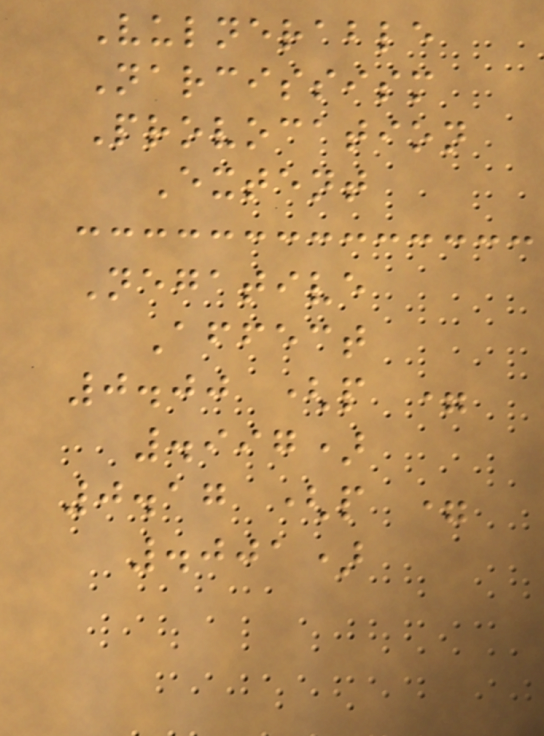Vulnerable
Narcissism
Provocation
Extent
Negative
Affect
0.00 (p =
.997)
0.17 (p =
.001)
